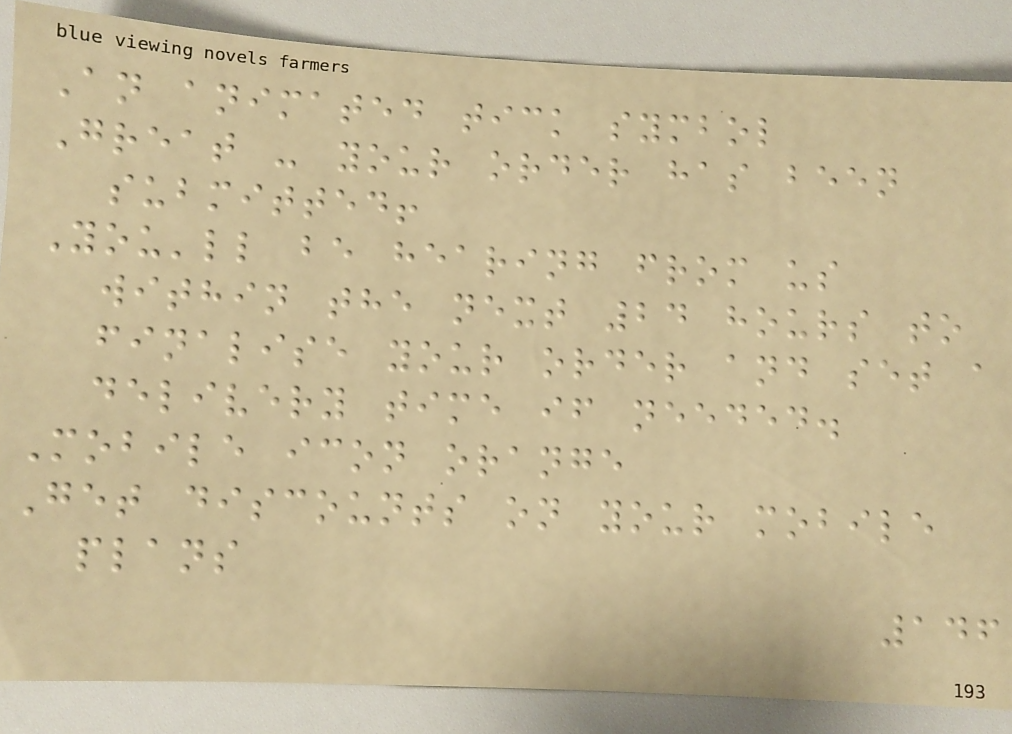An animated tick symbol
Great - your order has been
submitted!
You'll be hearing from us
within the next 24 hours to
finalise your order and set a
delivery time if needed.
Mobile icon orange
Get discounts on your mobile
plans
146
